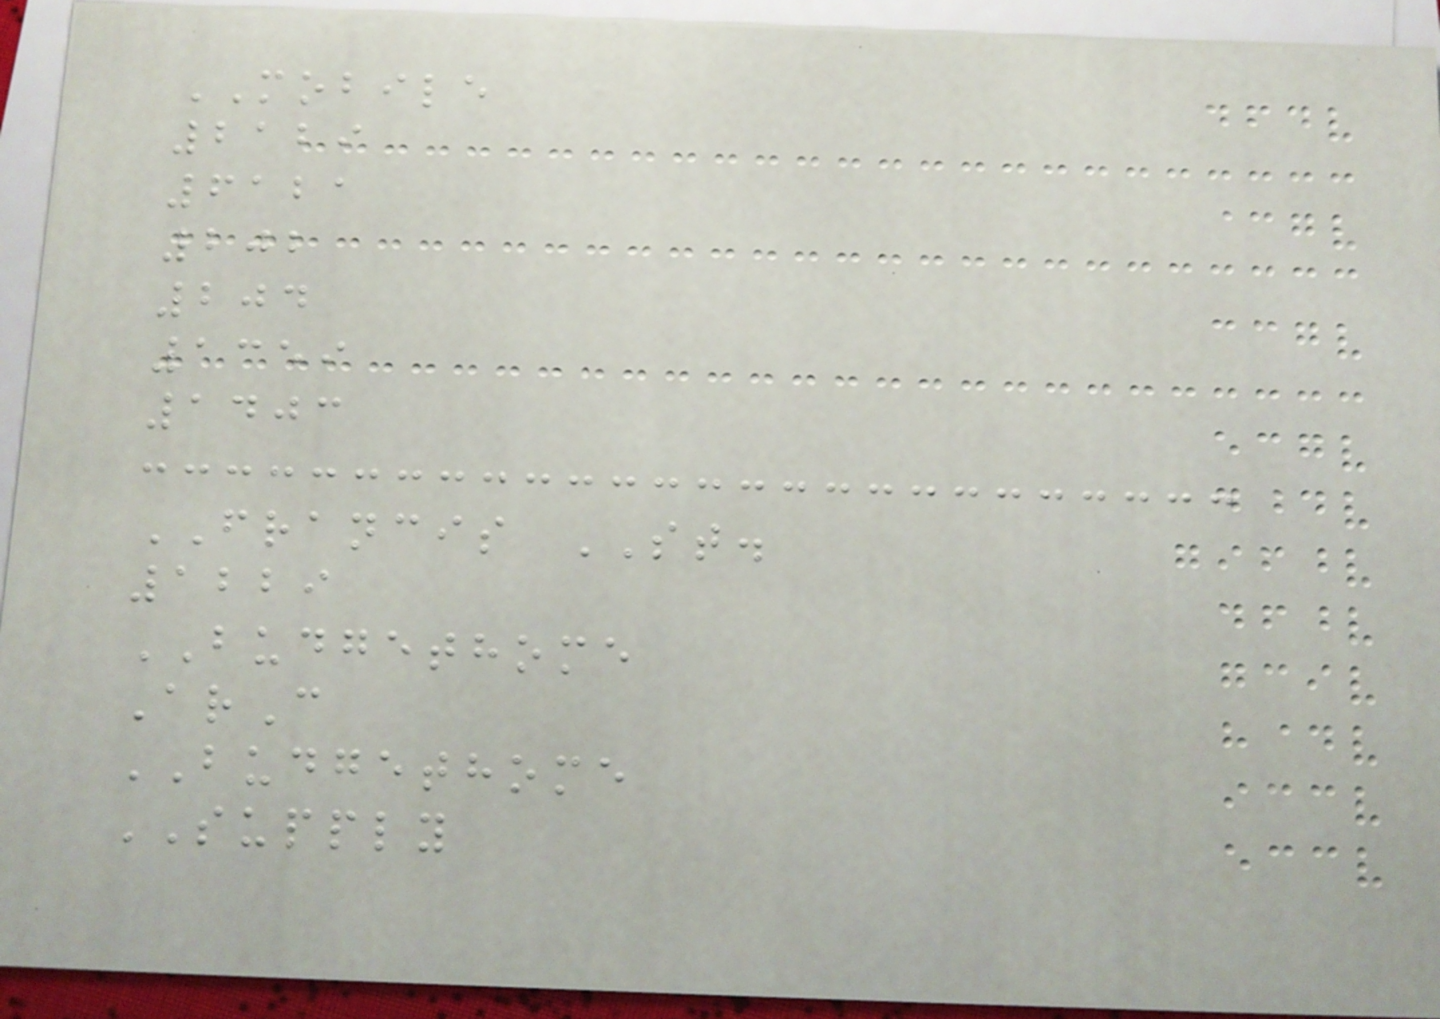MOBILE
2129
6121
202
204
1359
1403
FRANCIS ST.
1229
BUDGETHOME
ArC
BUDGETHOME
SUPPLY
